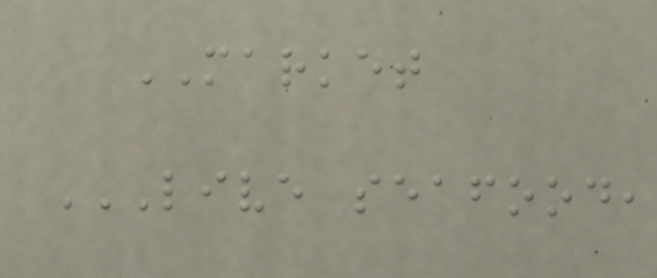MARKET
LIVE SEAFOOD,
